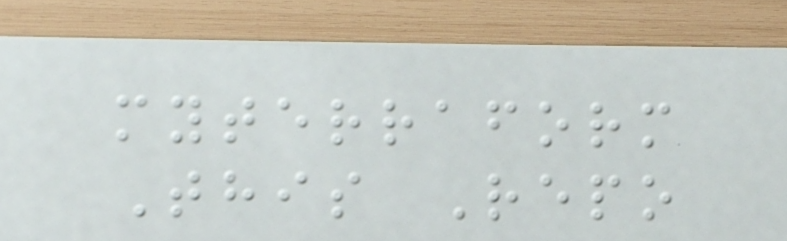myterraform
This Repo
